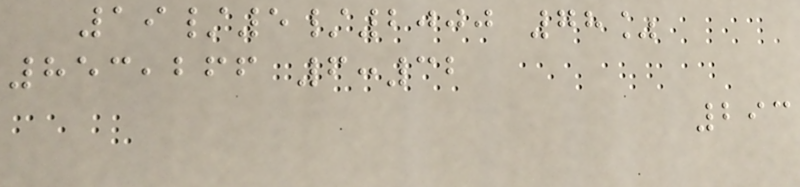19/5/2000 78%
853,266 6:32
293
